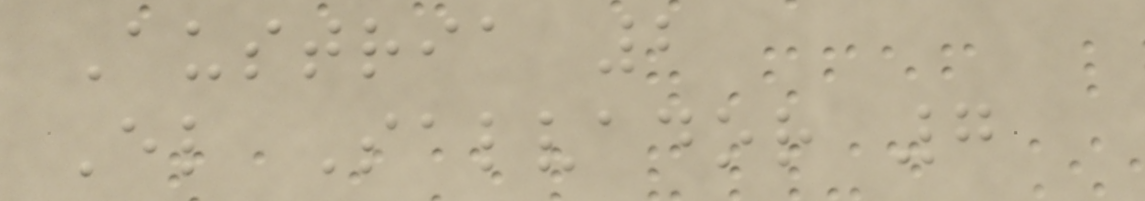Austria 2
El Salvador 7
